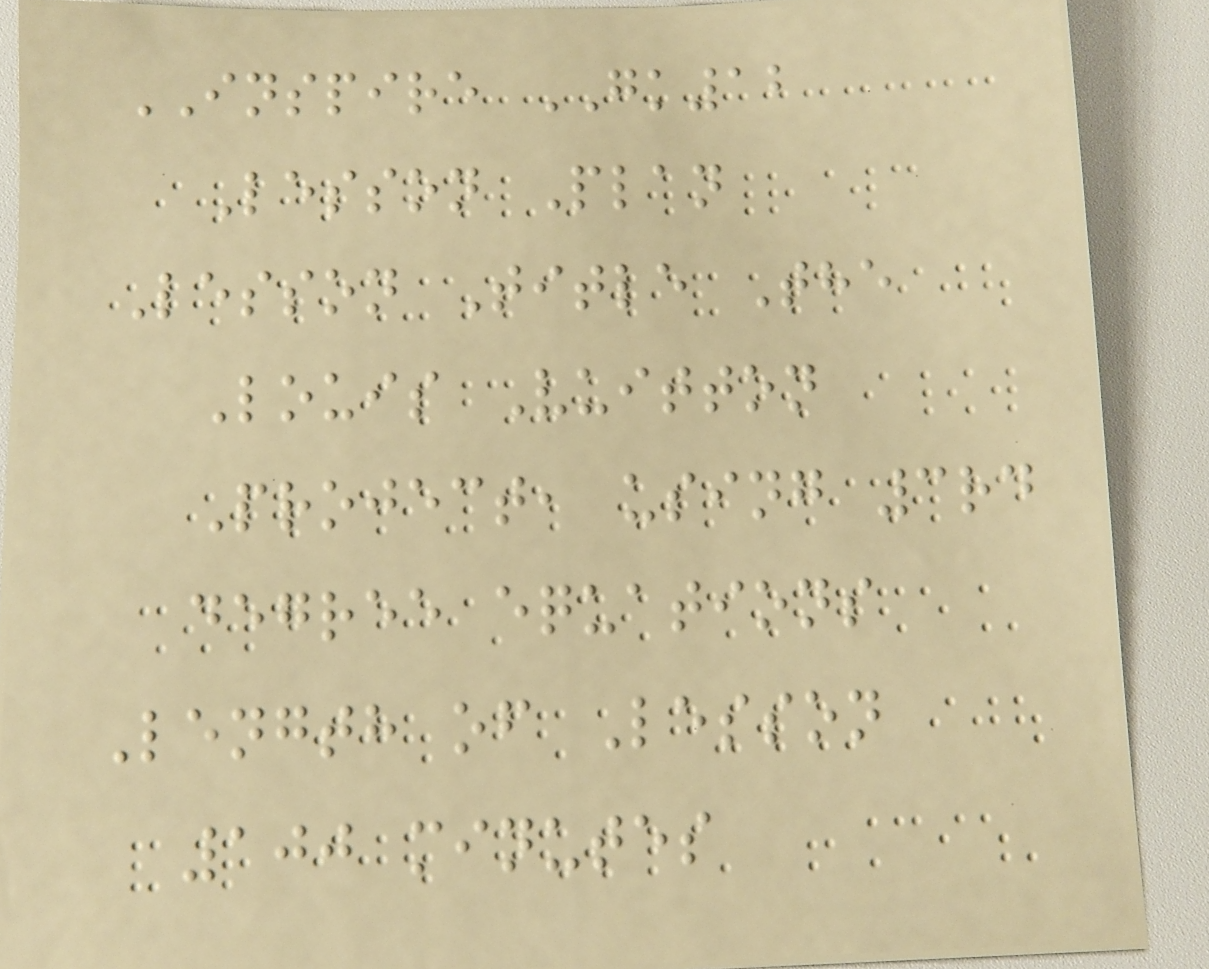INSPIRE GK12
Lesson Plan
Lesson Title The
Louis Vuitton
Project, using 3rd
degree equations
Length of Lesson
100 minutes
